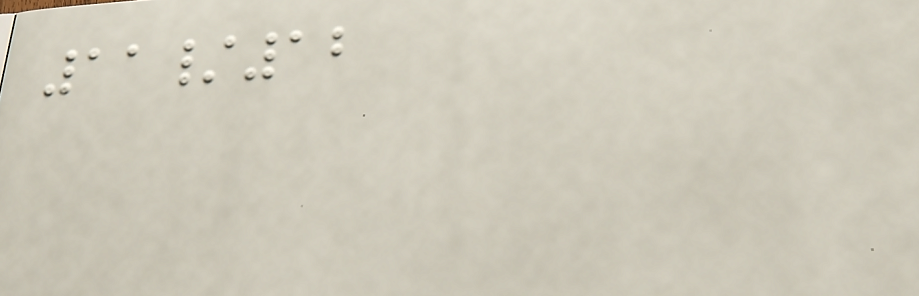11/12
